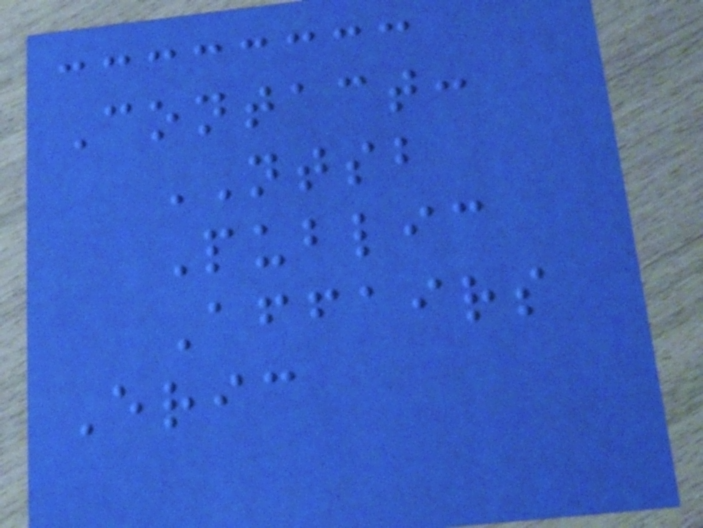Contact:
NTSB
Public
Affairs
Eric
